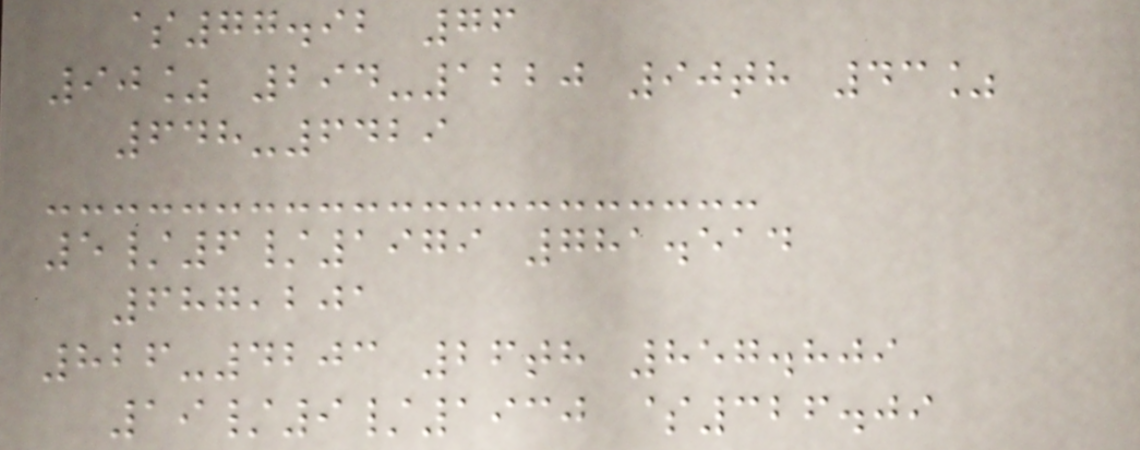$77.92 76
90% 294-1220 90th 43%
648-6429
5/6/1979 781.514
687,201
826-4203 26th 857.809
19/9/1930 $326.09
